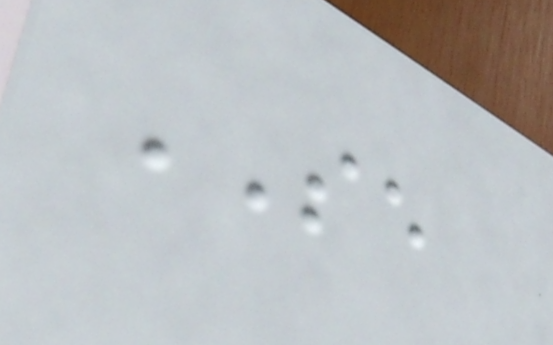SE
